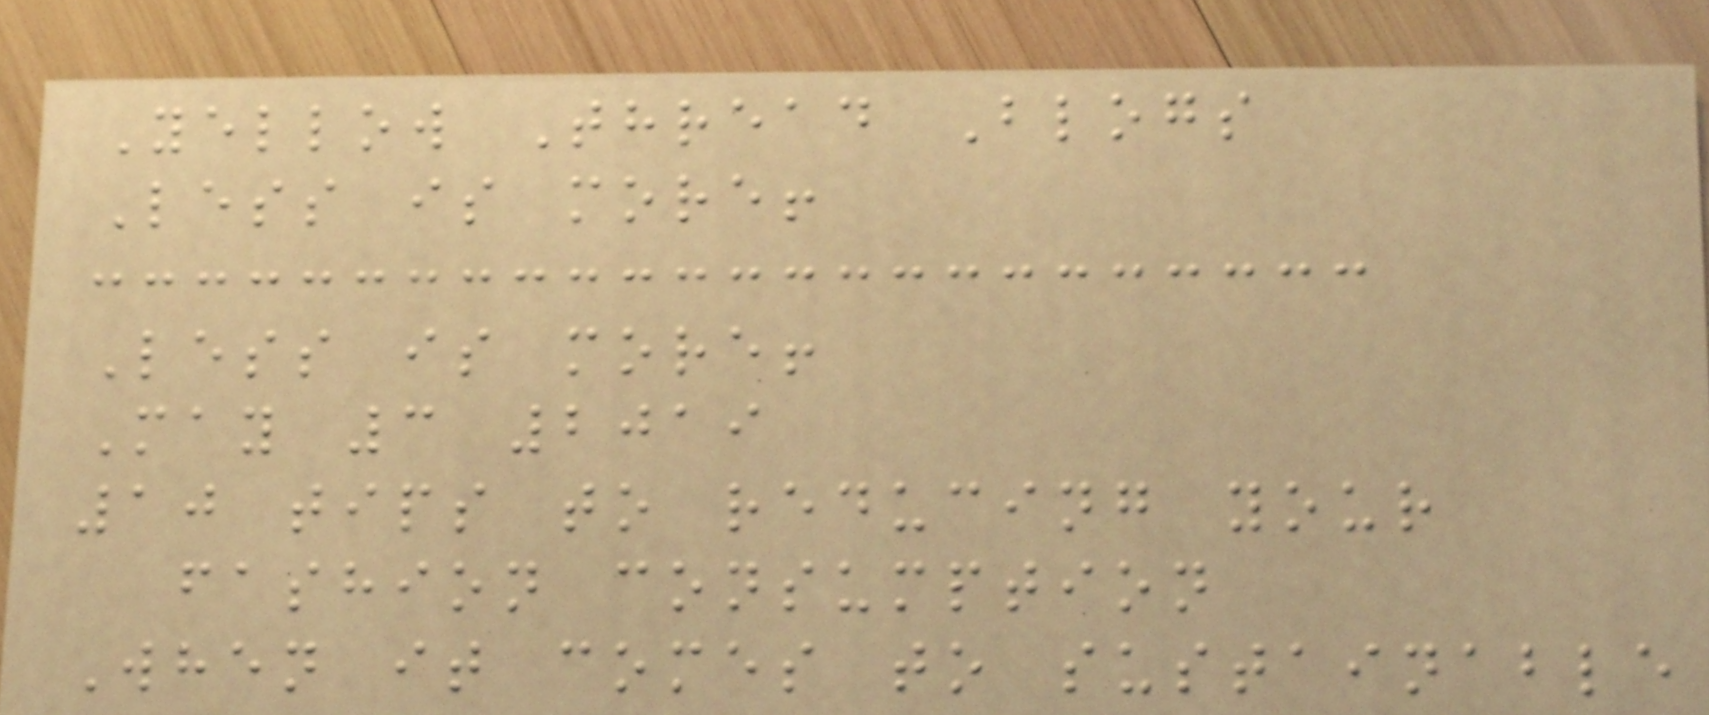Yellow Thread Blogs
Less is more!
Less is more!
May 3 2019
10 tips to reducing your
fashion consumption
When it comes to sustainable
